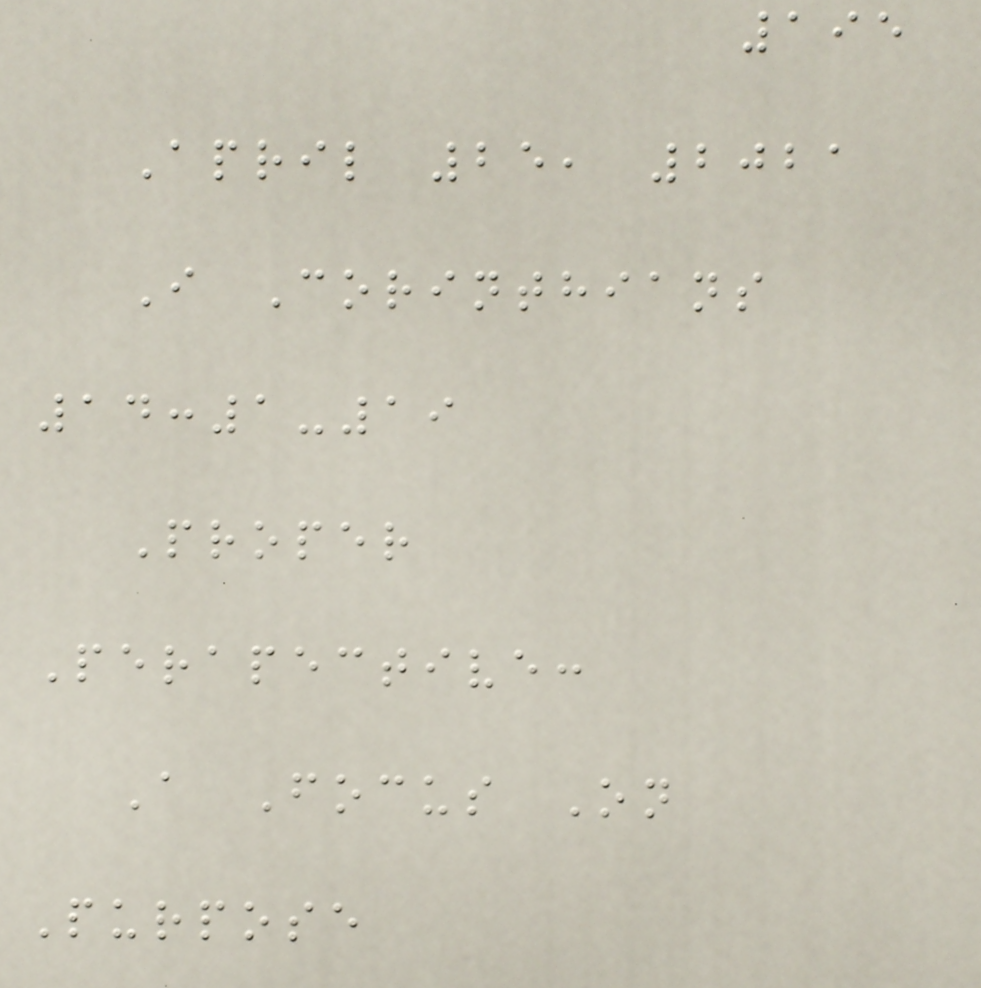195
April 25, 2021
I Corinthians
14:1-19
Proper
Perapective:
A Focus On
Purpose
